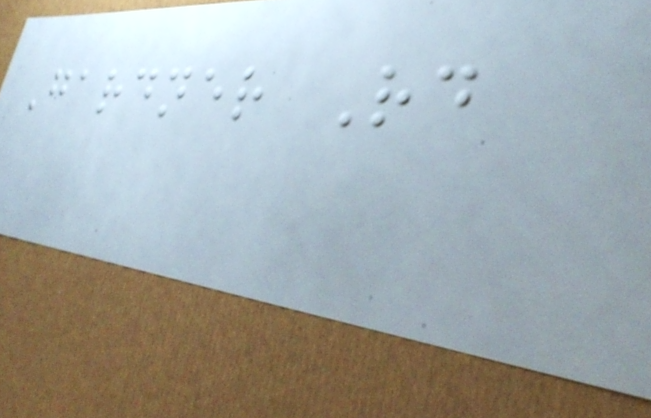Gardner Rd
